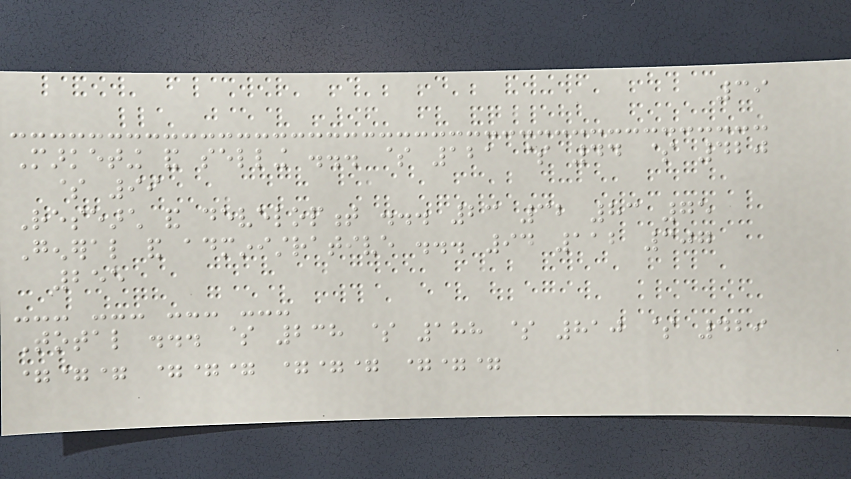39
Marketing and selling ... $ 121 $ 44 $ 420
$ 99
Research and development ... 23 32 83 75
General and administrative ... 94 112 307
255
--- --- --- ---
Total ... $ 238 $ 188 $ 810 $ 429
=== === === ===
